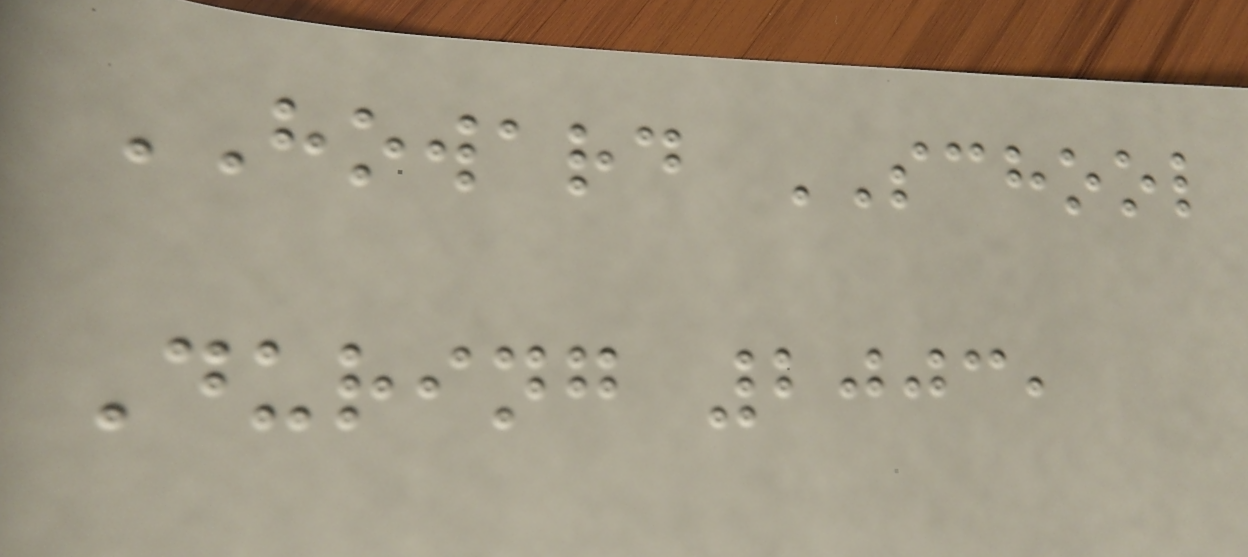HOWARD SCHOOL
During 2003,
